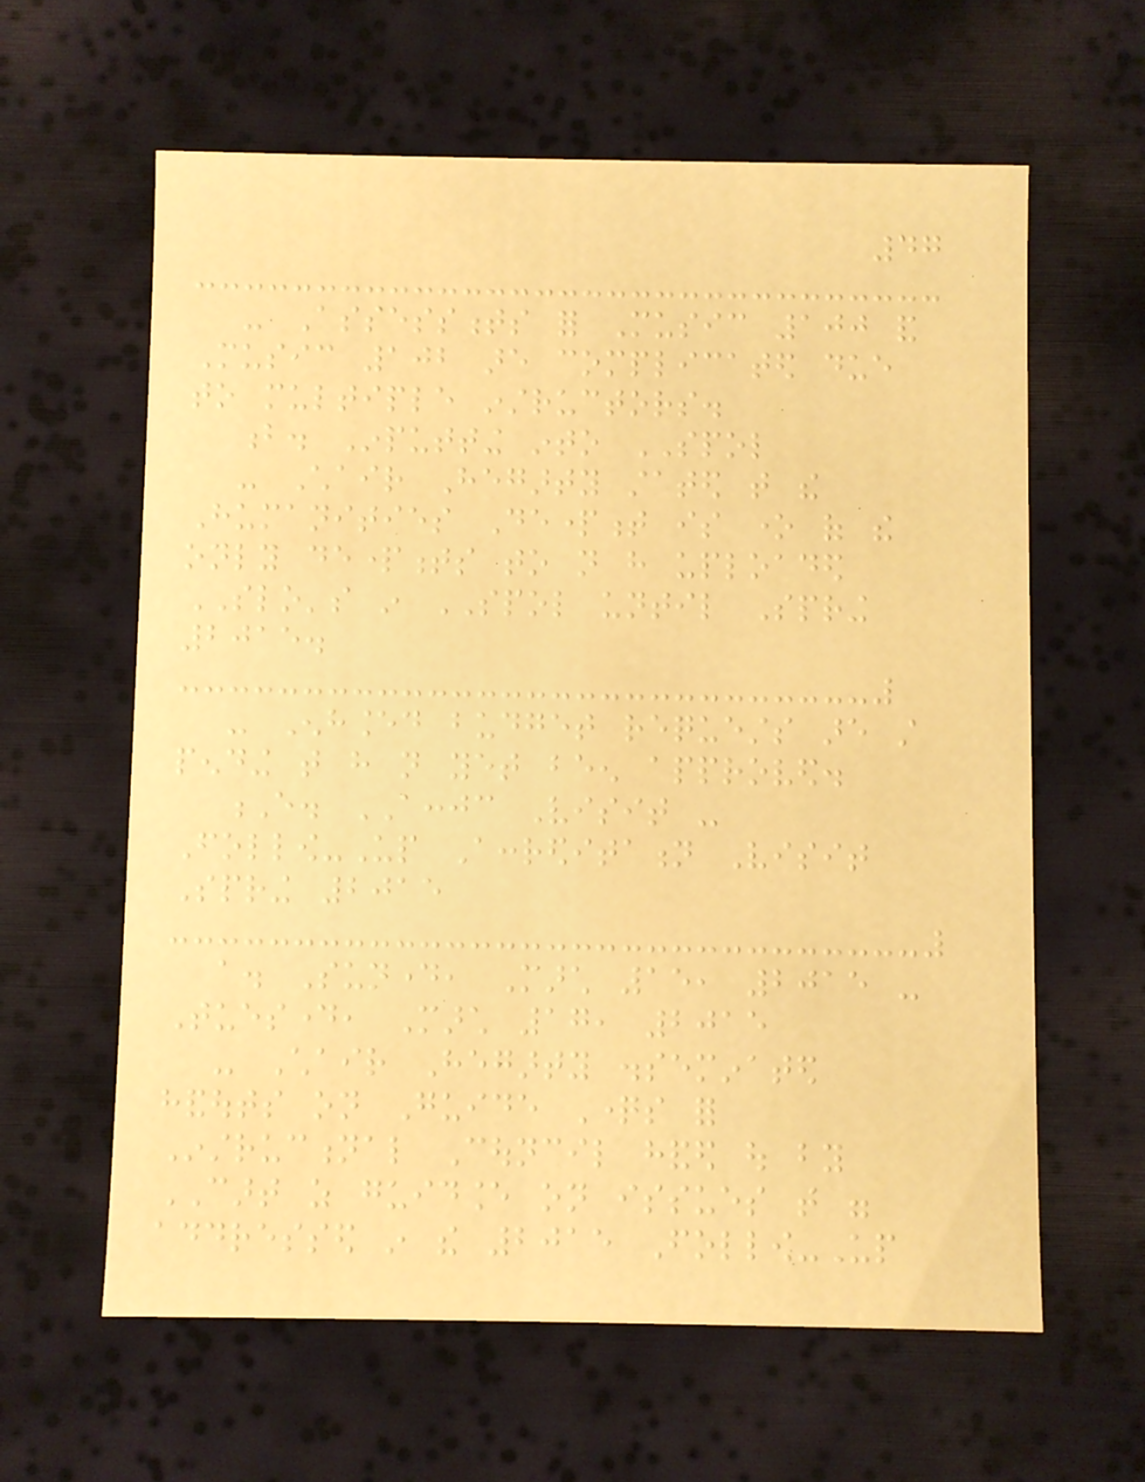47
- Assessments for Music 100 and
Music 102 are complicated due
to multiple instructors.
b. Inputting into SPOL
- Chair Hegarty stated that the
Humanities Department is one of the
only departments to not have uploaded
SLO's in SPOL until Spring
2015.
- Enhanced budget requests are still
pending that have not yet been approved.
E. ACCJC Visit -
Follow-Up Accreditation Visit
Spring 2015
a. Sunday, March 15, 2015 -
Tuesday, March 17, 2015
- Chair Hegarty disseminated
handouts on Guide Questions for
Instructional Council handed out by
CART as guidance on issues that were
addressed in the 2015 Follow-Up
